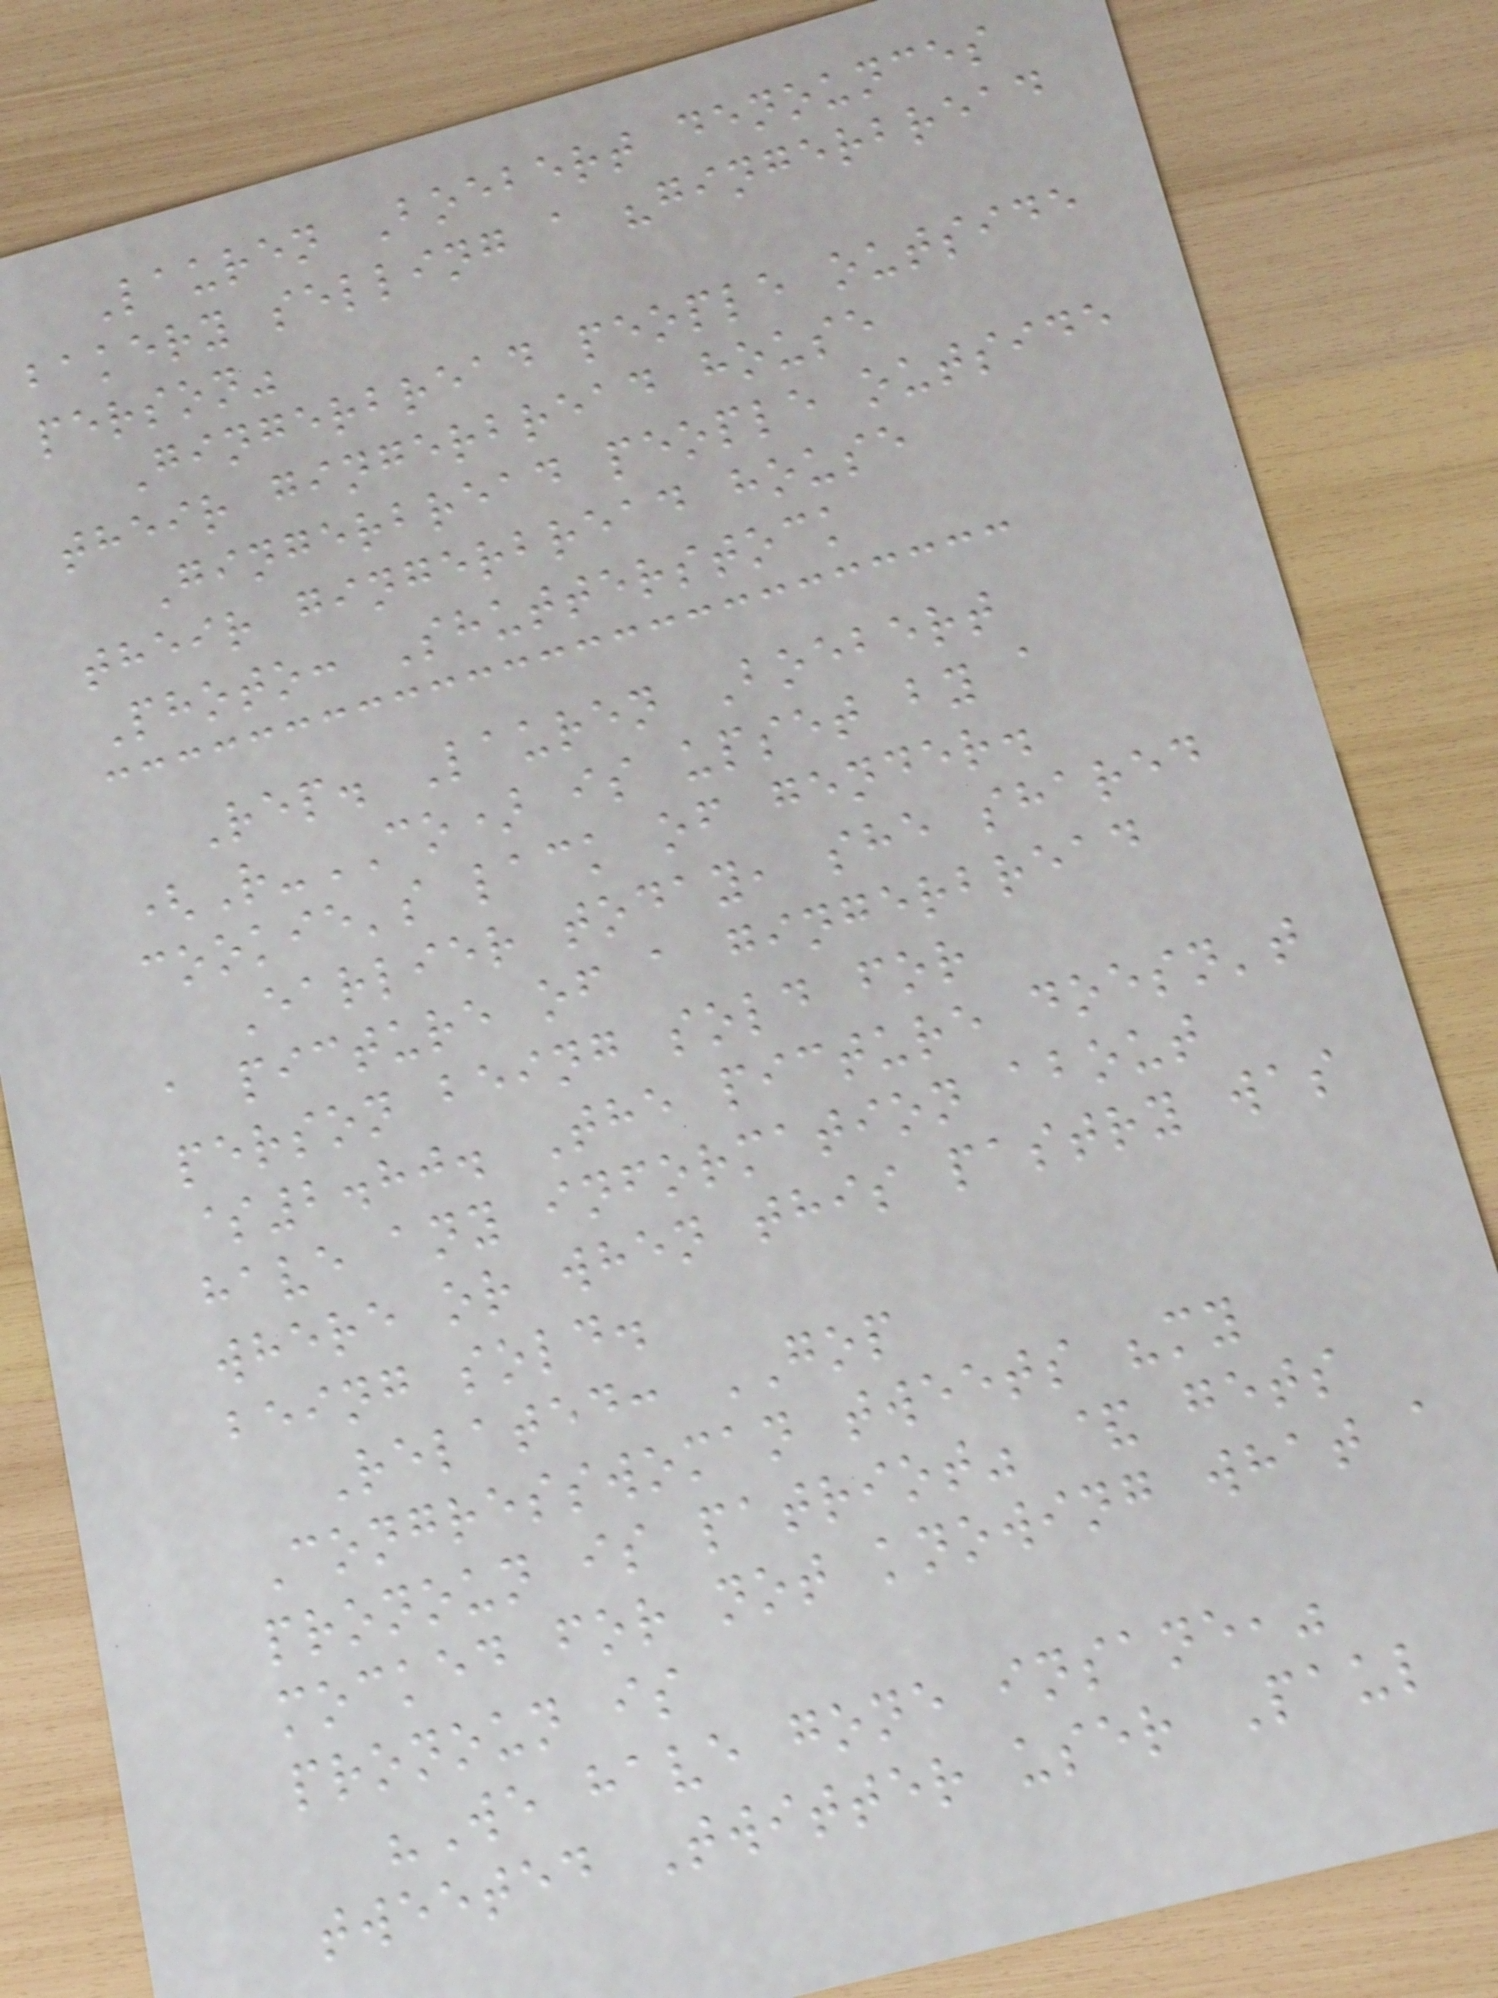Lauren Boebert denounces
bakery selling a "gingerbread
person"
Gingerbread people outside
their gingerbread house
Gingerbread people outside
their gingerbread house
Photo: Shutterstock
Rep. Lauren Boebert
(R-CO) is upset by a
cookie's lack of gender.
Earlier today, she shared
a picture of a gingerbread
person being sold for
$2.80. The picture doesn't
have any information about
where or when this pastry was
being sold.
Related: GOP
Congresswoman tweets "my
pronoun is patriot" & gets
mocked for not knowing what a
pronoun is
"We have gone insane,"
tweeted Twitter user Paul
